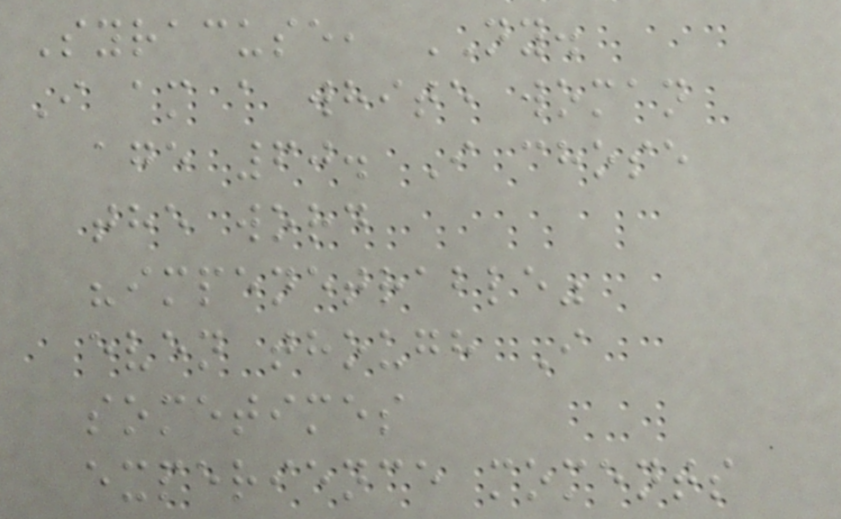Syracuse, NY.
I am a white woman
age 60. I chose
the word
"impenetrable"
even though I
sometimes
experience moments
